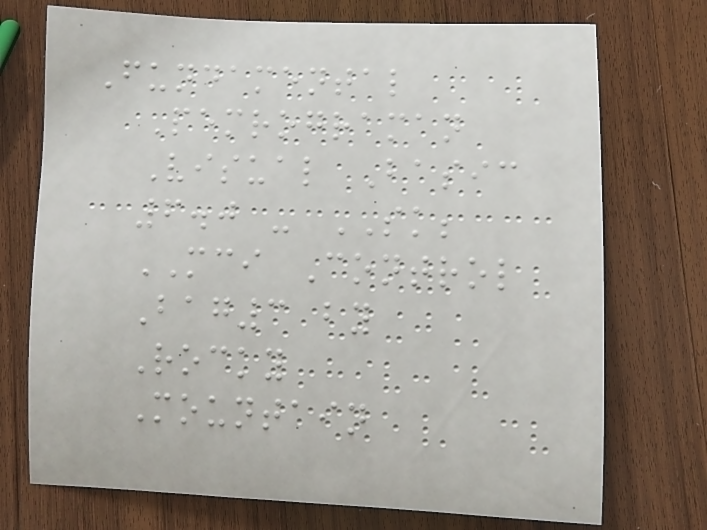Fundamental
Pemrograman
Visual Basic
6.0 - SK;
MCI Control
Bag3 by
Rocky
Mountain
